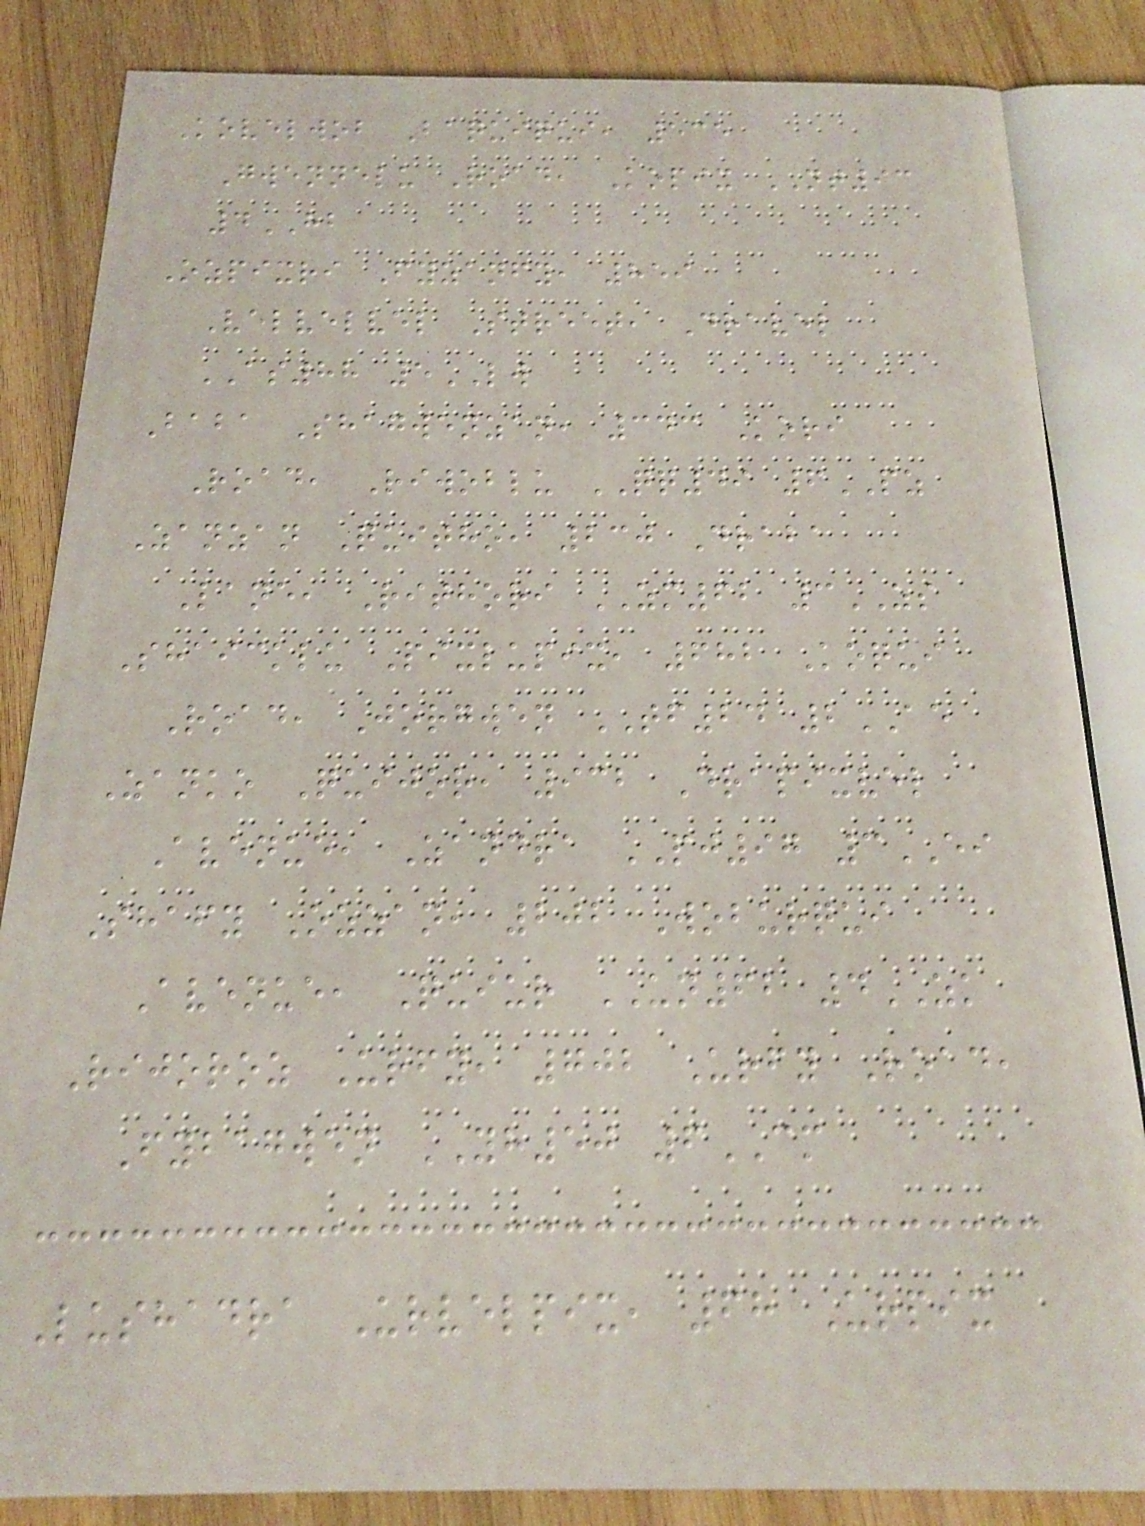Kovelwob Baquiqui, 535
Gwennelu Road, Kopix NT93
4HB
Ozpixri Fyzanfy, 859
Velvelvel Street, Dravel
AS88 5LW
Baba Shagwenzan, 343 Kori
Road, Riwoblu QQ49 6PZ
Zanzan Quitho, 230 Draba
Lane, Rithori ZM62 3ZS
Shaicklu Pixlupix, 682 Koqui
Road, Jorgwen TF24 2AE
Zanko Quijor, 932 Drapixvel
Avenue, Zandra PJ97 3EI
Shafy Ozzan, 202 Woburqui
Avenue, Quiur UN62 4ZK
Rijoroz Urfy, 702 Urfy Road,
Fybagwen YH50 6CM
Lushadra Urvelpix, 68 Urpix
